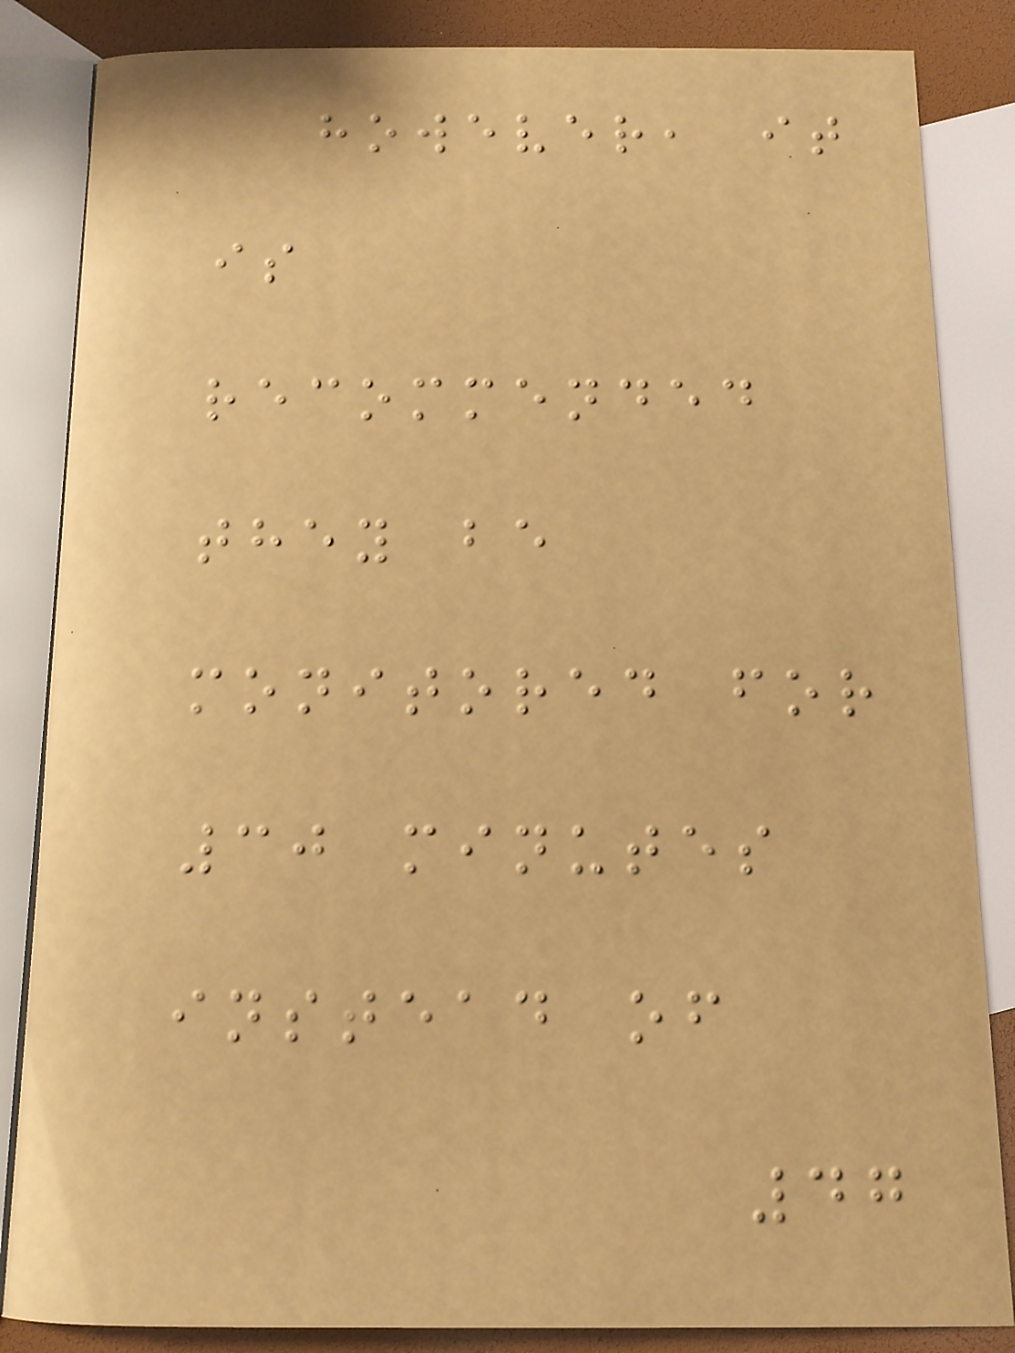however, it
is
recommended
they be
monitored for
30 minutes
instead of
47
